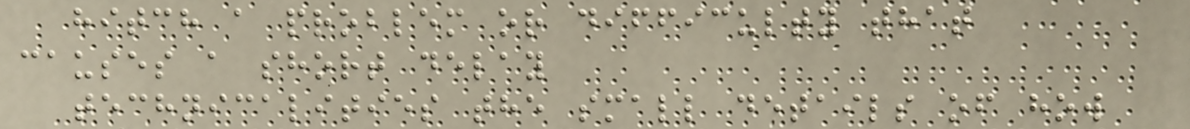hitch a problem or difficulty that
causes a short delay
technicalities the small details of how
